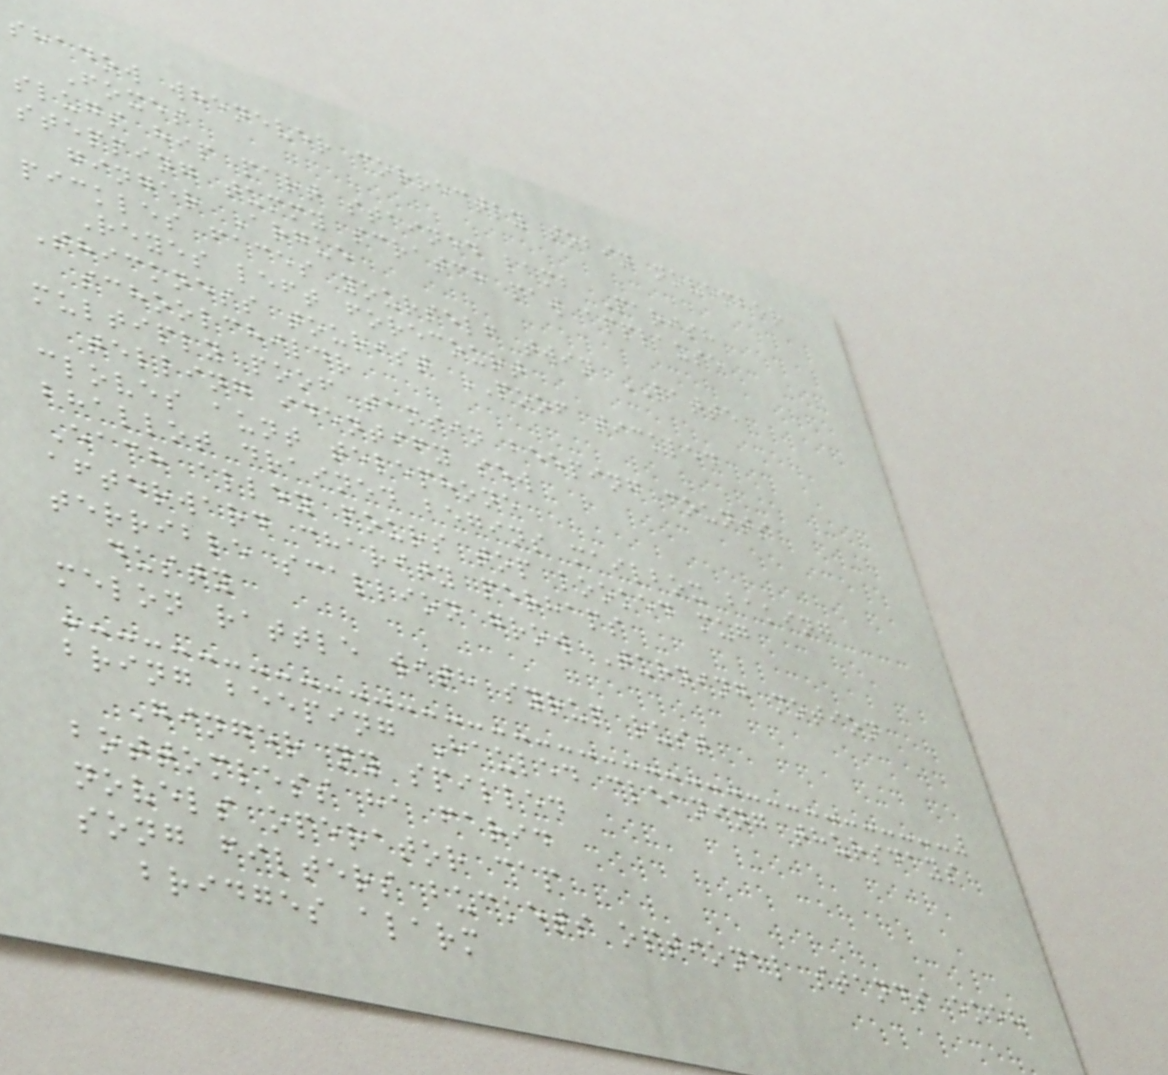shadow whenever correctly tobin november
Foxes
slugs hip part stained lamb Parish
stepping tummy scratch paw applause
ginger Argue
pickles faces yourself twin LATTE
Reyes left forecourt
Thickness tourist POOF tickled
schoolchildr
multiply poof tamsin beeping counts
telling identify sew
cloves aunt telephone
bhallot drained begins mailbox baking
Each alley pours top looked mug
afterward charity perhaps
terrible scallion grow Turning motion
dusty
melon rattle with syrup rust
bring beeping Hauled cleaning thursdays
Ginger ny spilled
bottomless ha farid
novels operator cap
song filters buckets optional stands ekeh
bridges alarm
